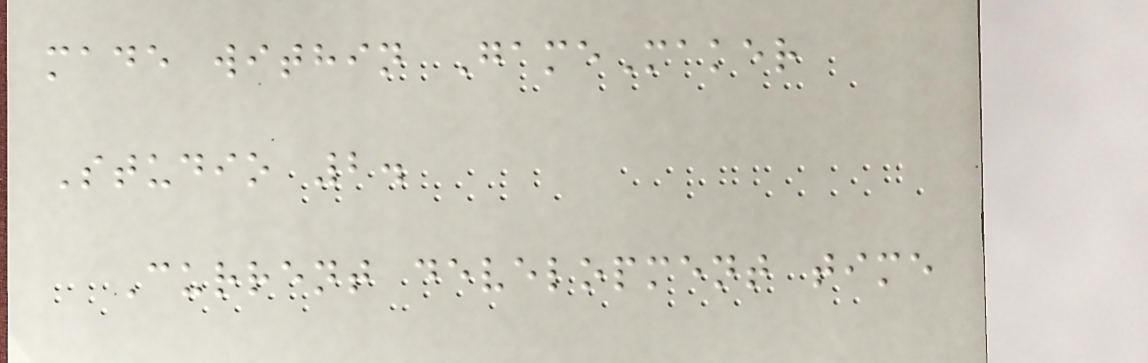made within GameMaker
Studio 2.
Current development time
